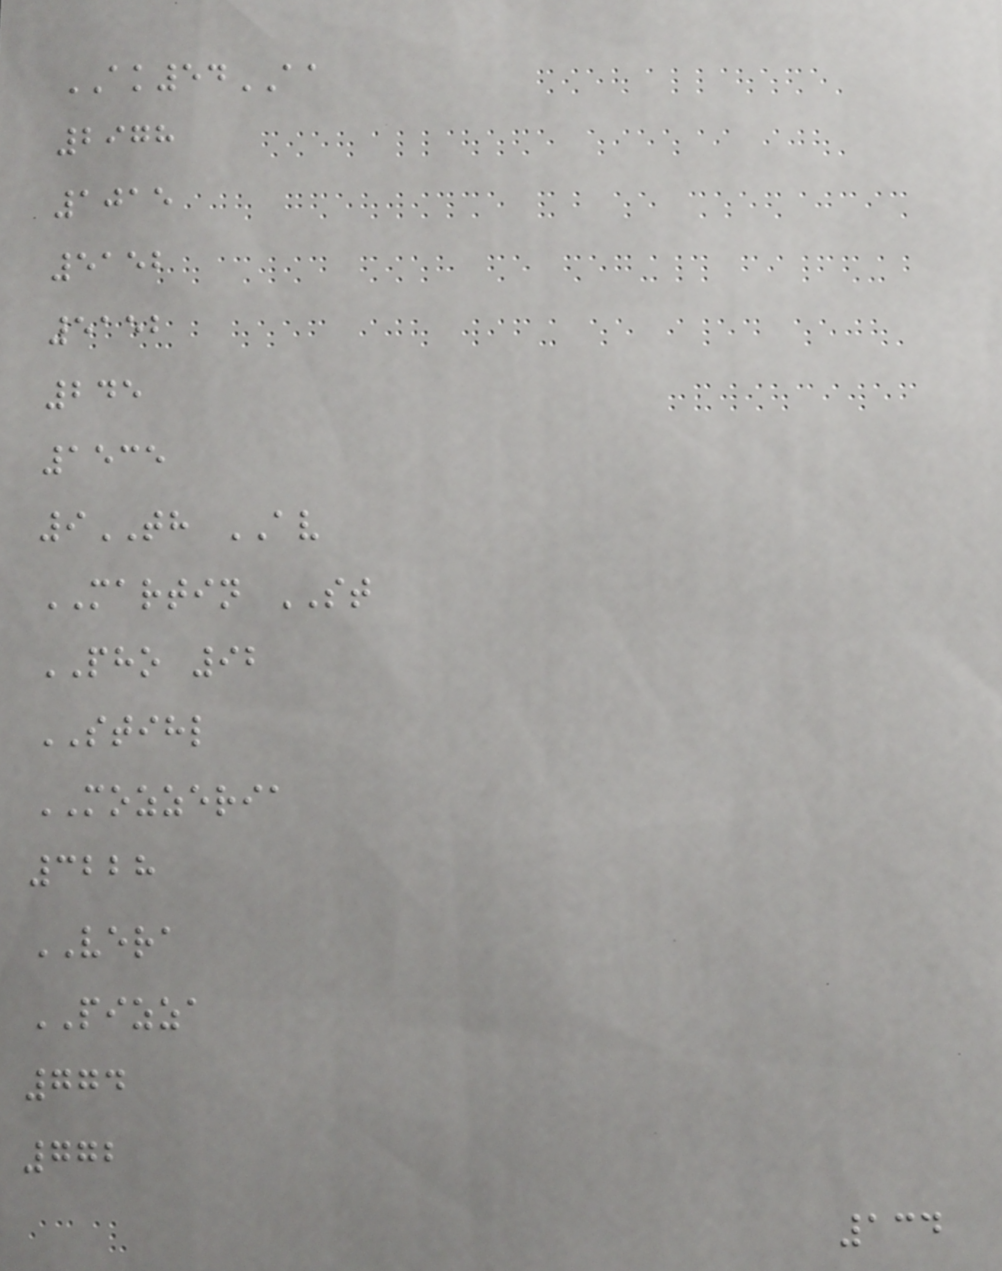AK54AA
2978
1015
5152
5152
245
1535
9TH AV
MARTIN ST
PHO 92
STIHL
MOZZERIA
3228
VERA
PIZZA
774
772
134
